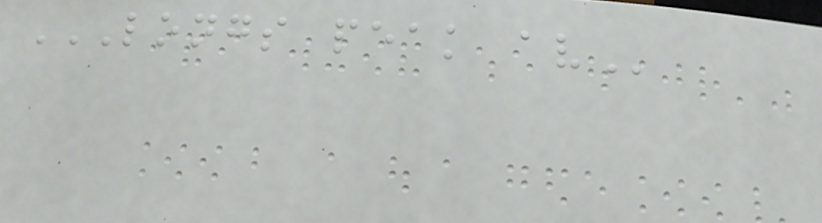LONGS PEAK AV
